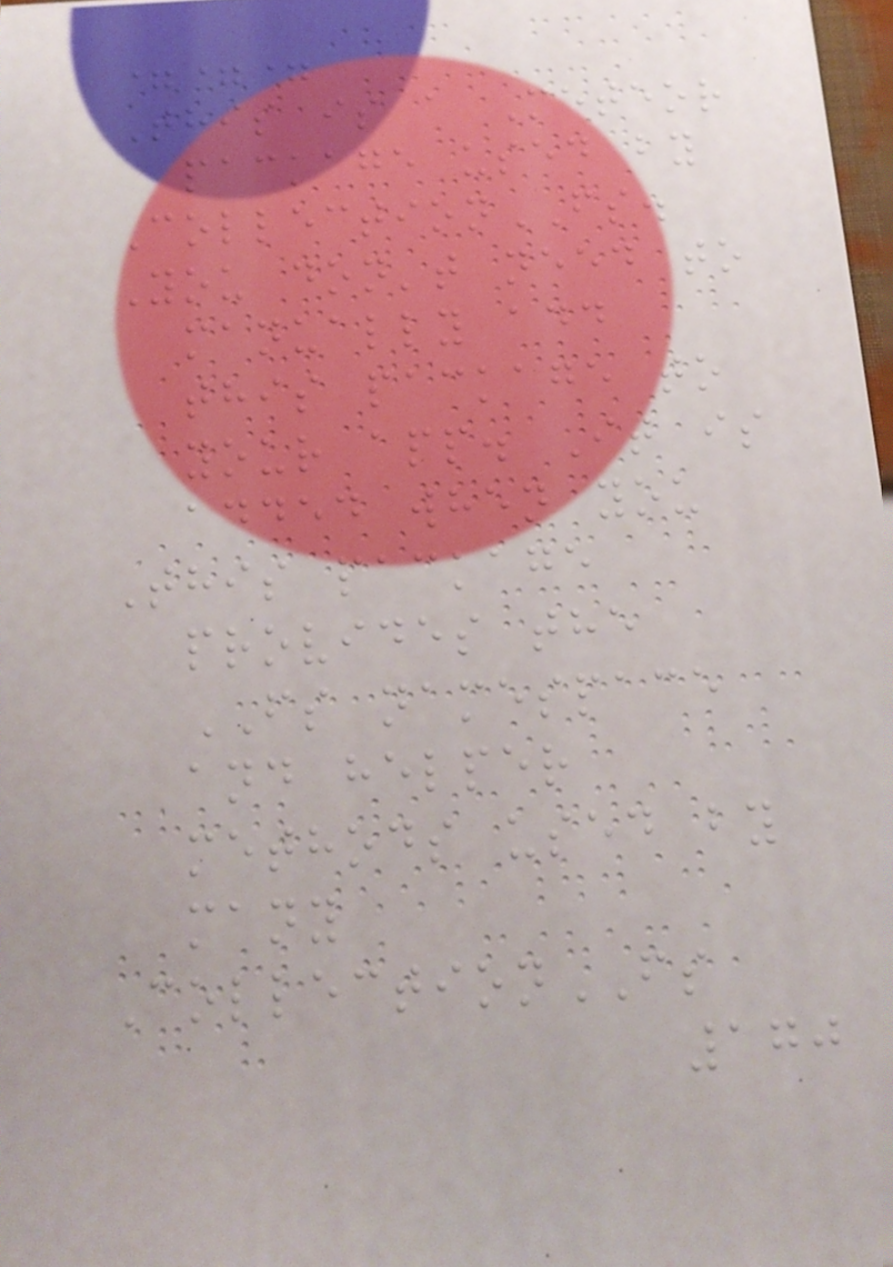===
This is a Meteor
package used by
CollectionFS.
You don't need to
manually add
this package to
your app. It is
added when you
This package
provides the
FS namespace
and helper
methods used by
many
CollectionFS
170
